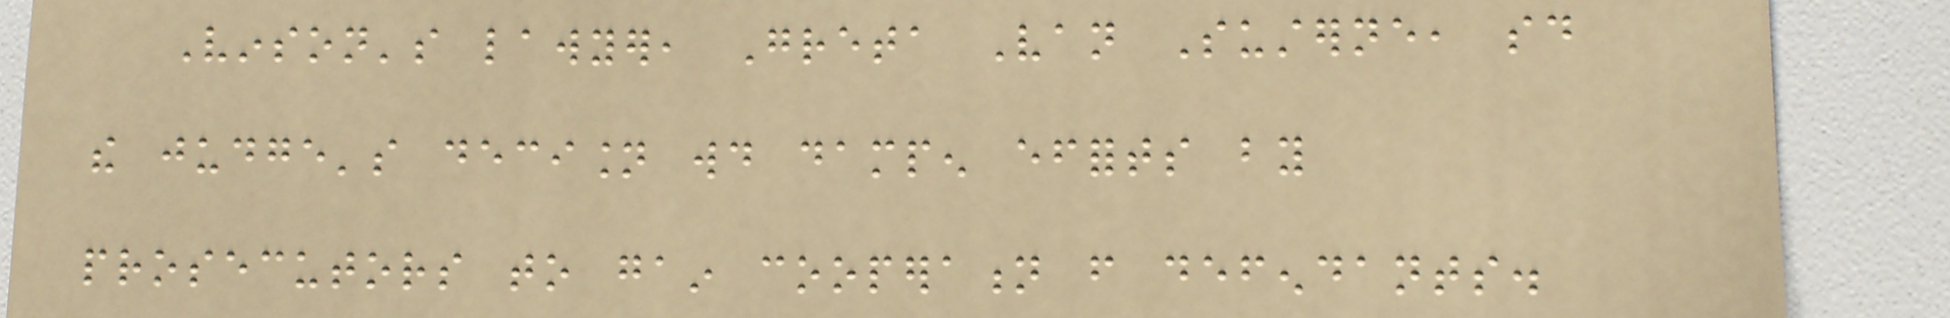Vinson's lawyer, Greta Van Susterne, said
the judge's decision would dampen efforts by
prosecutors to gain cooperation from defendants.
